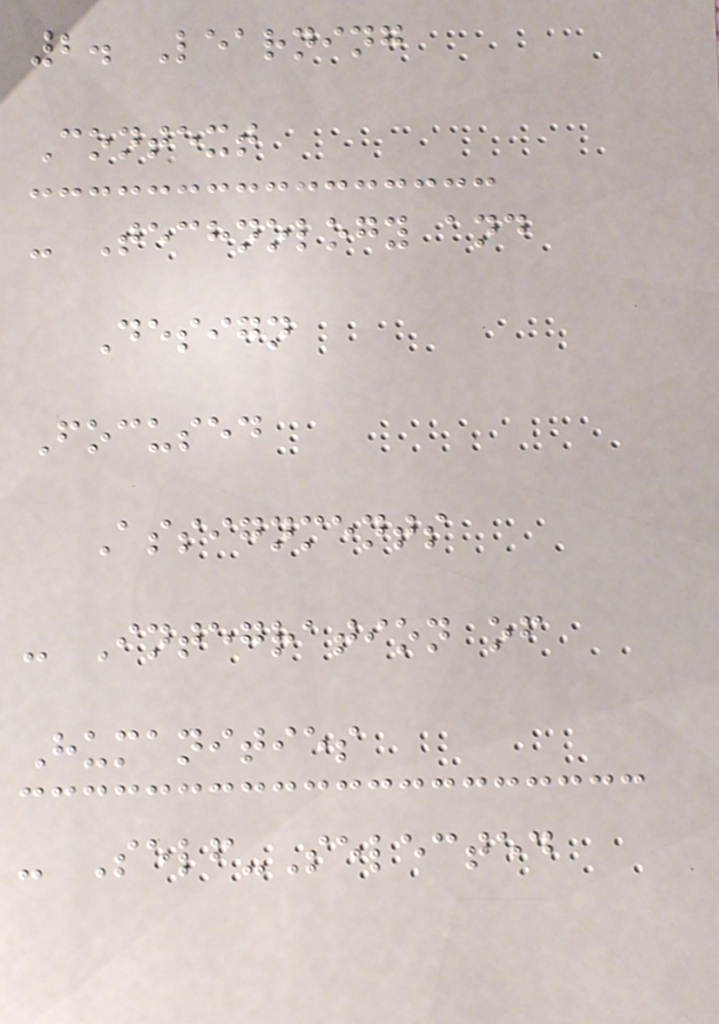2. Learning
Context
- Technology and
Design
Focused
Assignments
- Integration of
Humanities
- Self-Selected
